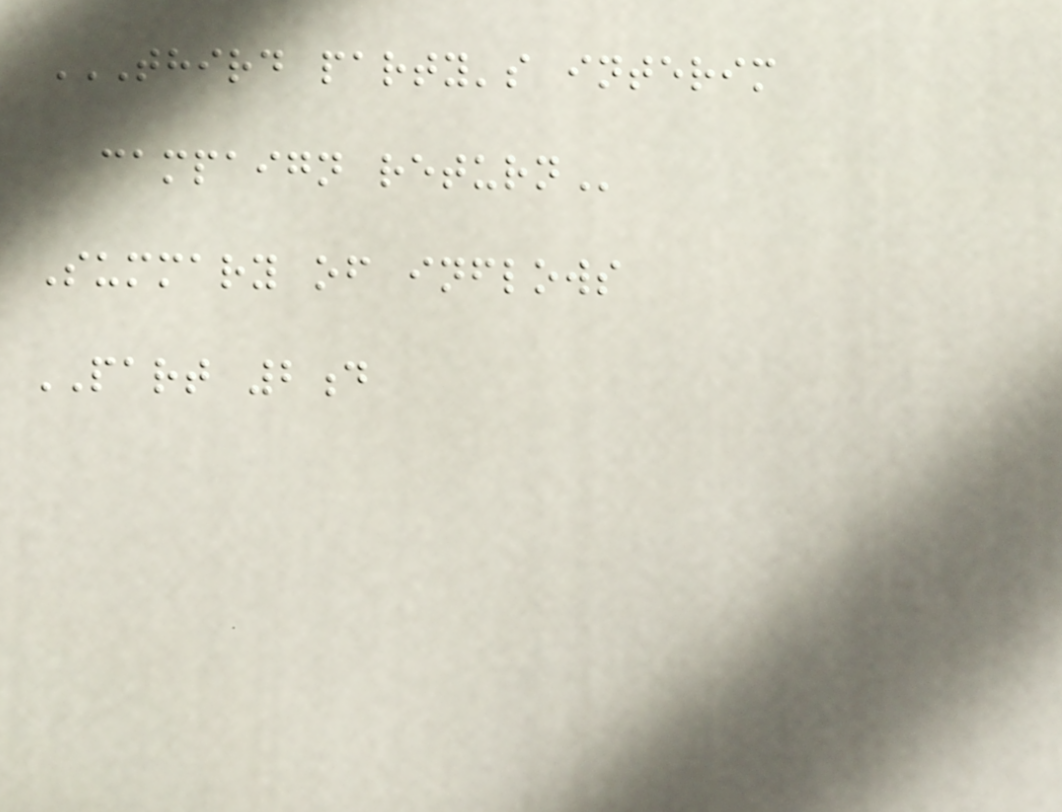THIRD PARTY'S INTERIM
CAMPAIGN RETURN
Summary of inflows
PART 2d
